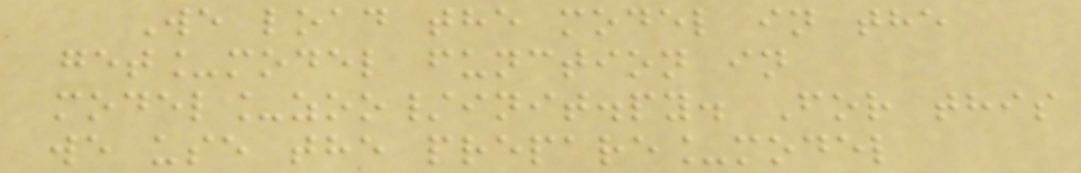We load the model in the
get_model function in
model_zoo/init.py. For this
we use the prepare_model
